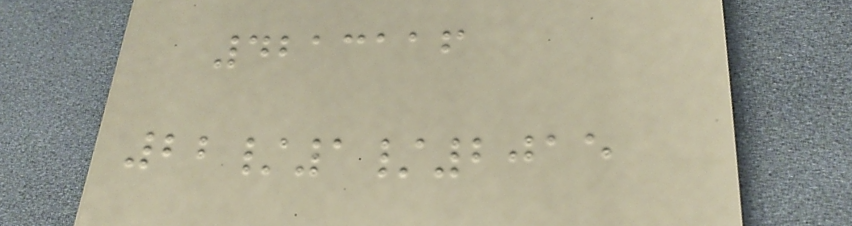4213116
22/1/2015
